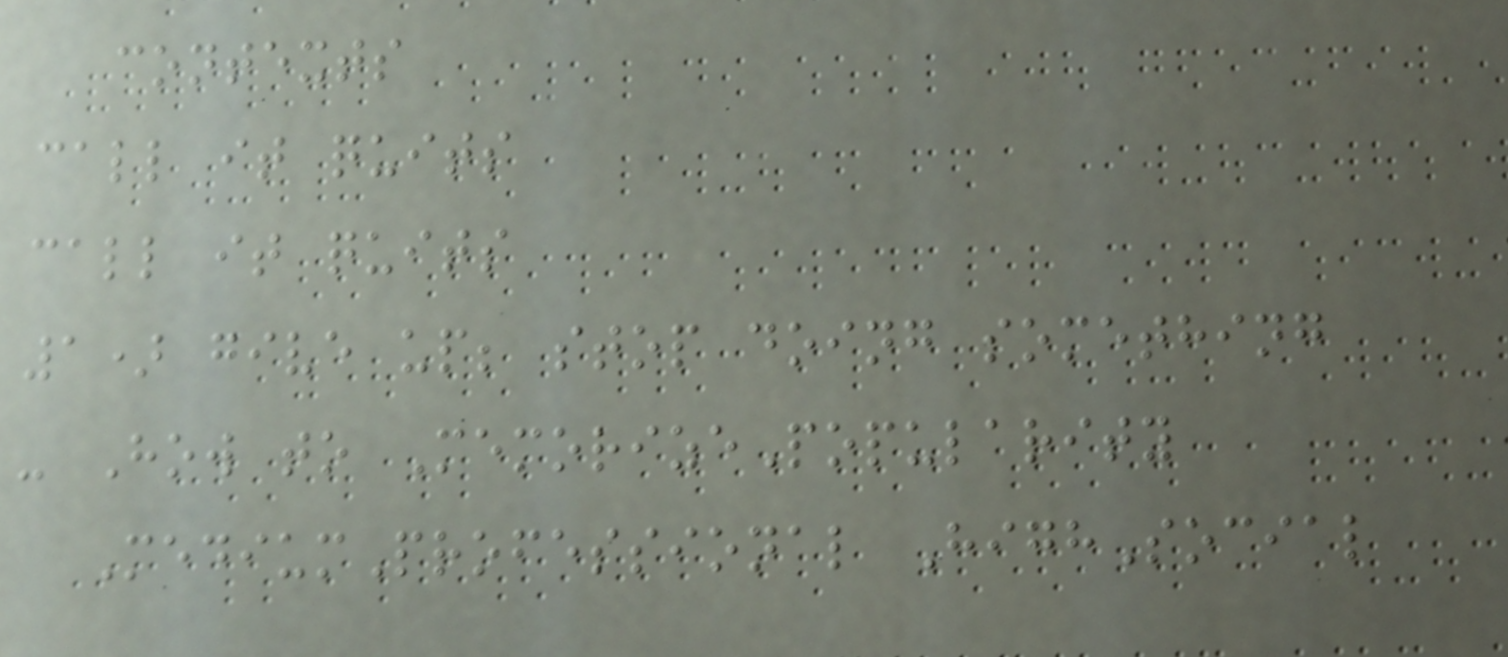contexts
call it quits
call it quits
1) give up; stop doing something
- How to MemorizePopularity
MediumProfessional HighSocial
